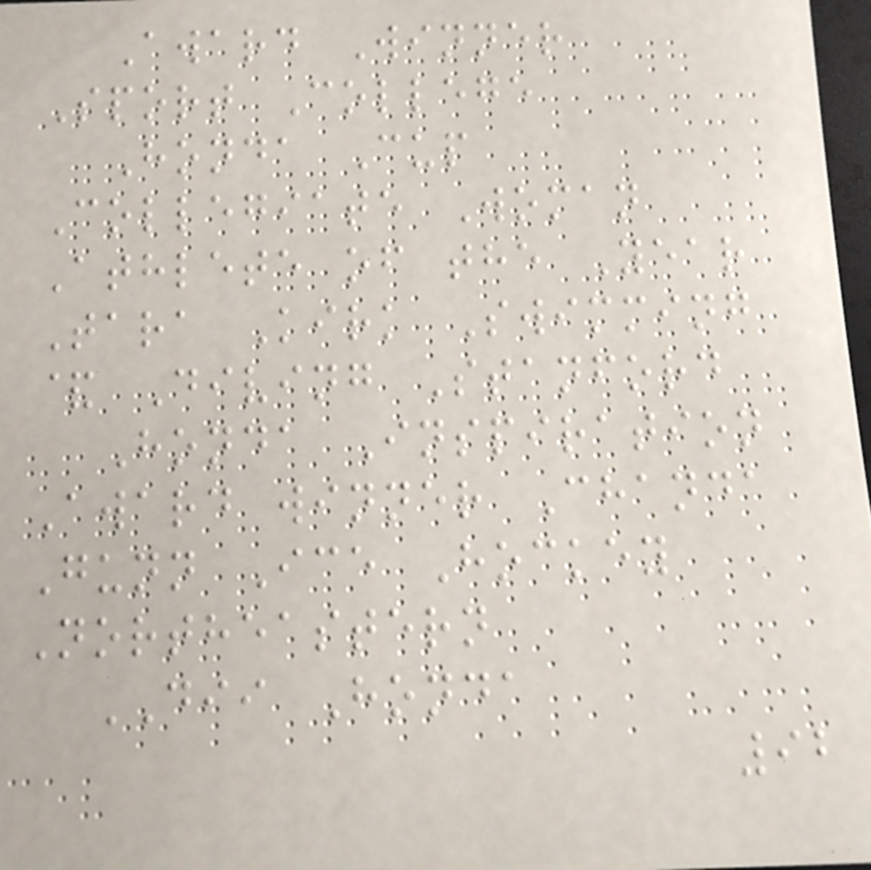Award Winner
Sport College
Honda Cup
Collegiate Woman
Athlete of the Year
Tara Kirk Swimming
& Diving Stanford
Honda Inspiration
Award winner Chanda
Gunn Ice Hockey
Northeastern
DII Honda
92
